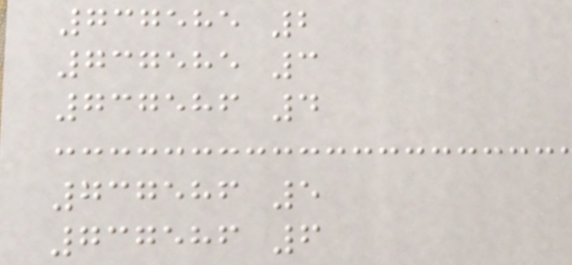737585 2
737585 3
737586 4
737586 5
737586 6
